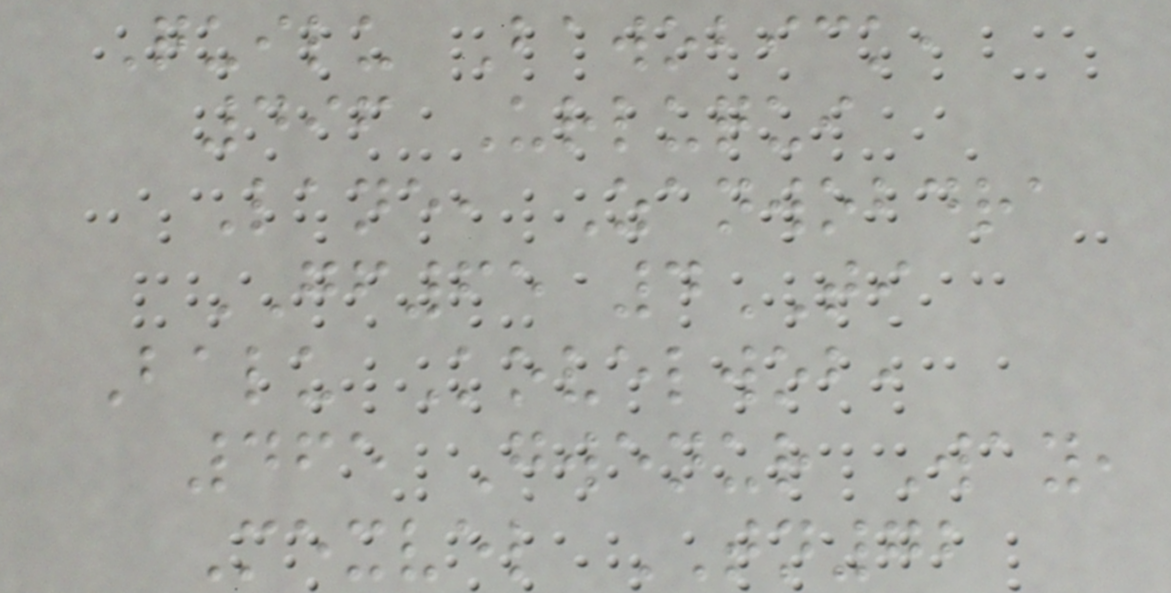Quilu Bawobick,
496 Urluqui
Lane, Zanwobdra
GF65 4TI
Balu Kovelwob,
465 Gwenur Way,
Mexvel TN72
